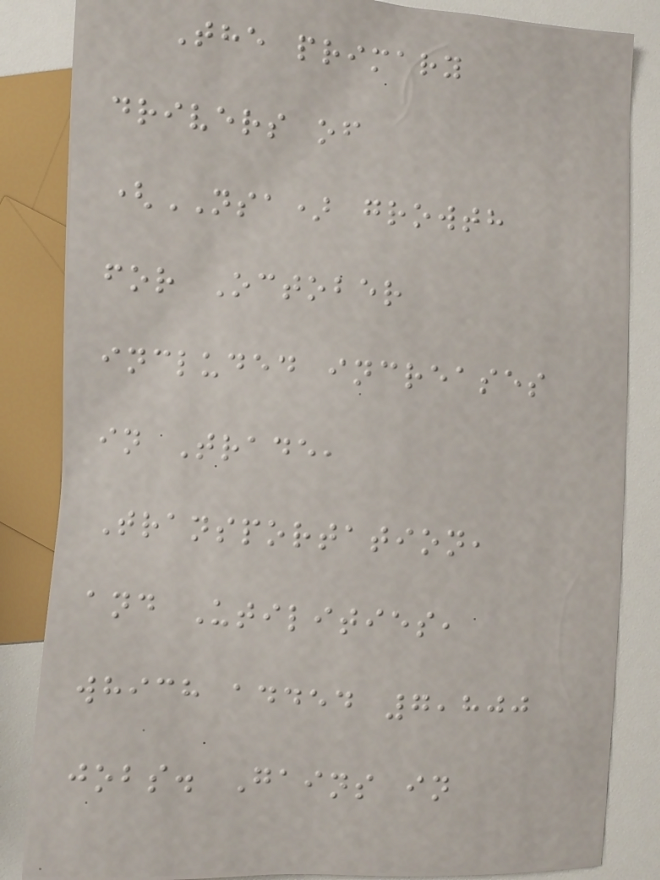The primary
drivers of
(NSA) growth
for October
included increases
in Trade,
Transportation,
and Utilities,
which added 7,800
jobs. Gains in
